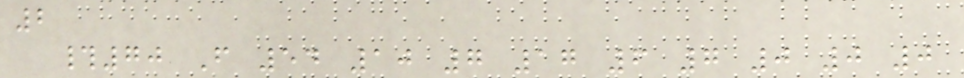2
#70 F 54 10 7 17 6 7 0 0 0
